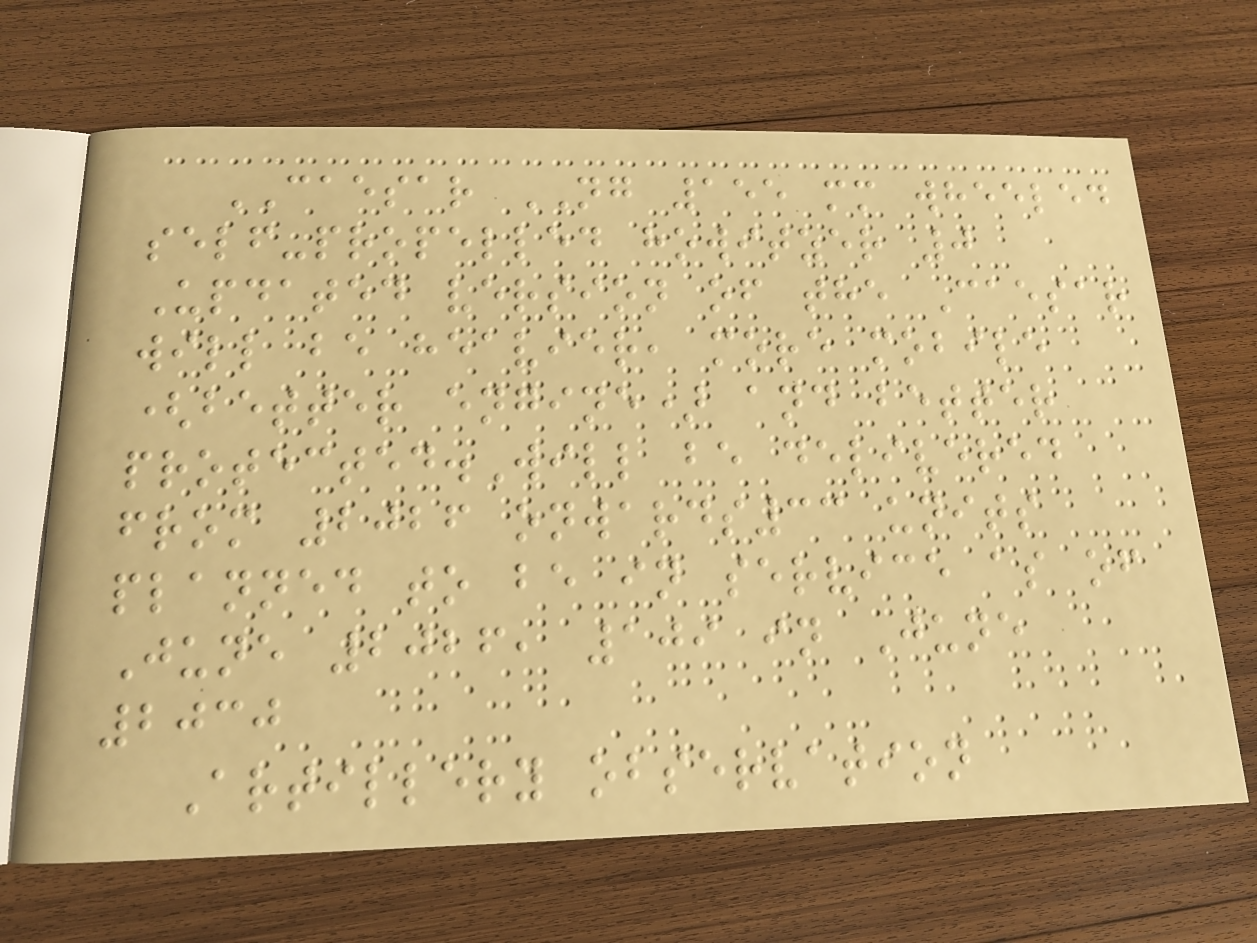CAESAR NG 155 mm wheeled
self-propelled howitzer 0
Updated version of the Caesar
will be heavier, more mobile
(better engine) and better
protected.Will be delivered
from 2026 onwards33 units
planned to be in service as of
June 2026, 109 in June
2030
Artillery observation
